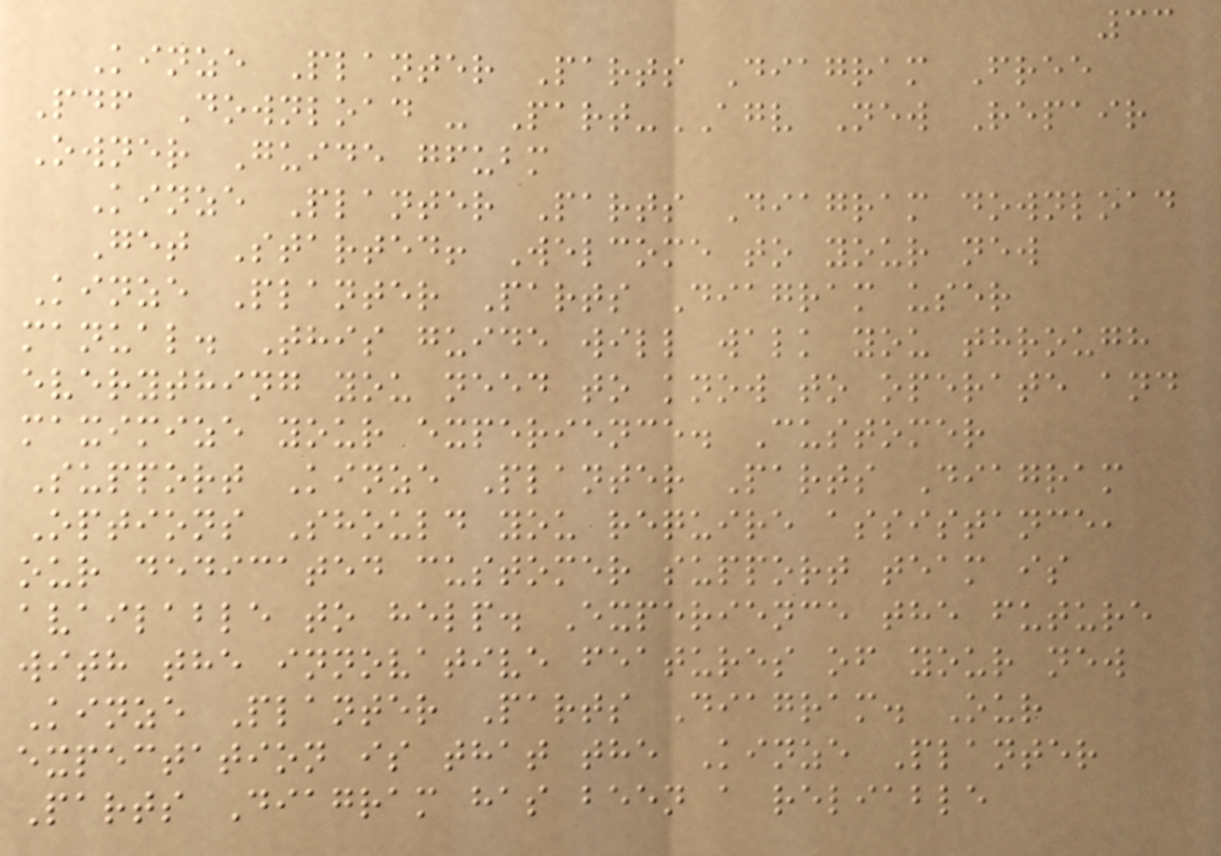33
Kinze Planter Parts Diagram Free
Pdf Download - Part-AGV New Repair
Owner Guide gfubm
Kinze Planter Parts Diagram download
Get Started! Welcome to your new
Kinze Planter Parts Diagram user
manual. This guide will walk you through
everything you need to know to operate and
maximize your experience. Customer
Support Kinze Planter Parts Diagram
Options Should you require assistance,
our dedicated customer support team is
available to help. Experience the future
with the innovative features of your new
Kinze Planter Parts Diagram. Our
expectation is that the Kinze Planter
Parts Diagram has been a reliable
